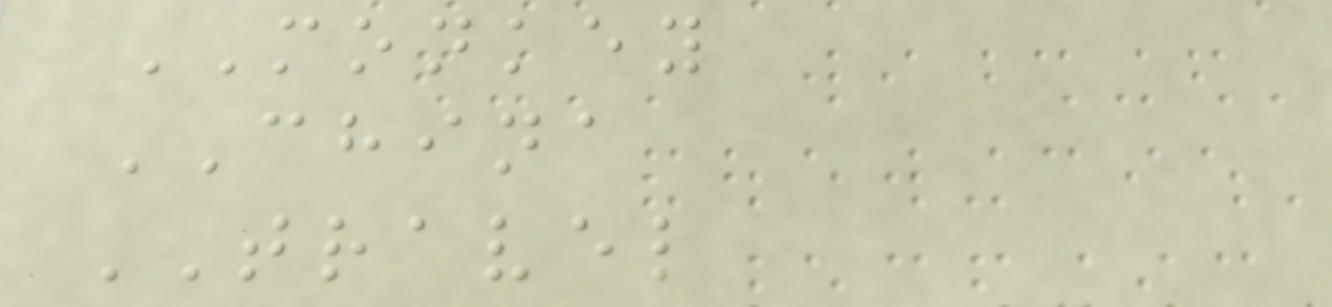MONKEY
CHINA
TRAVEL
